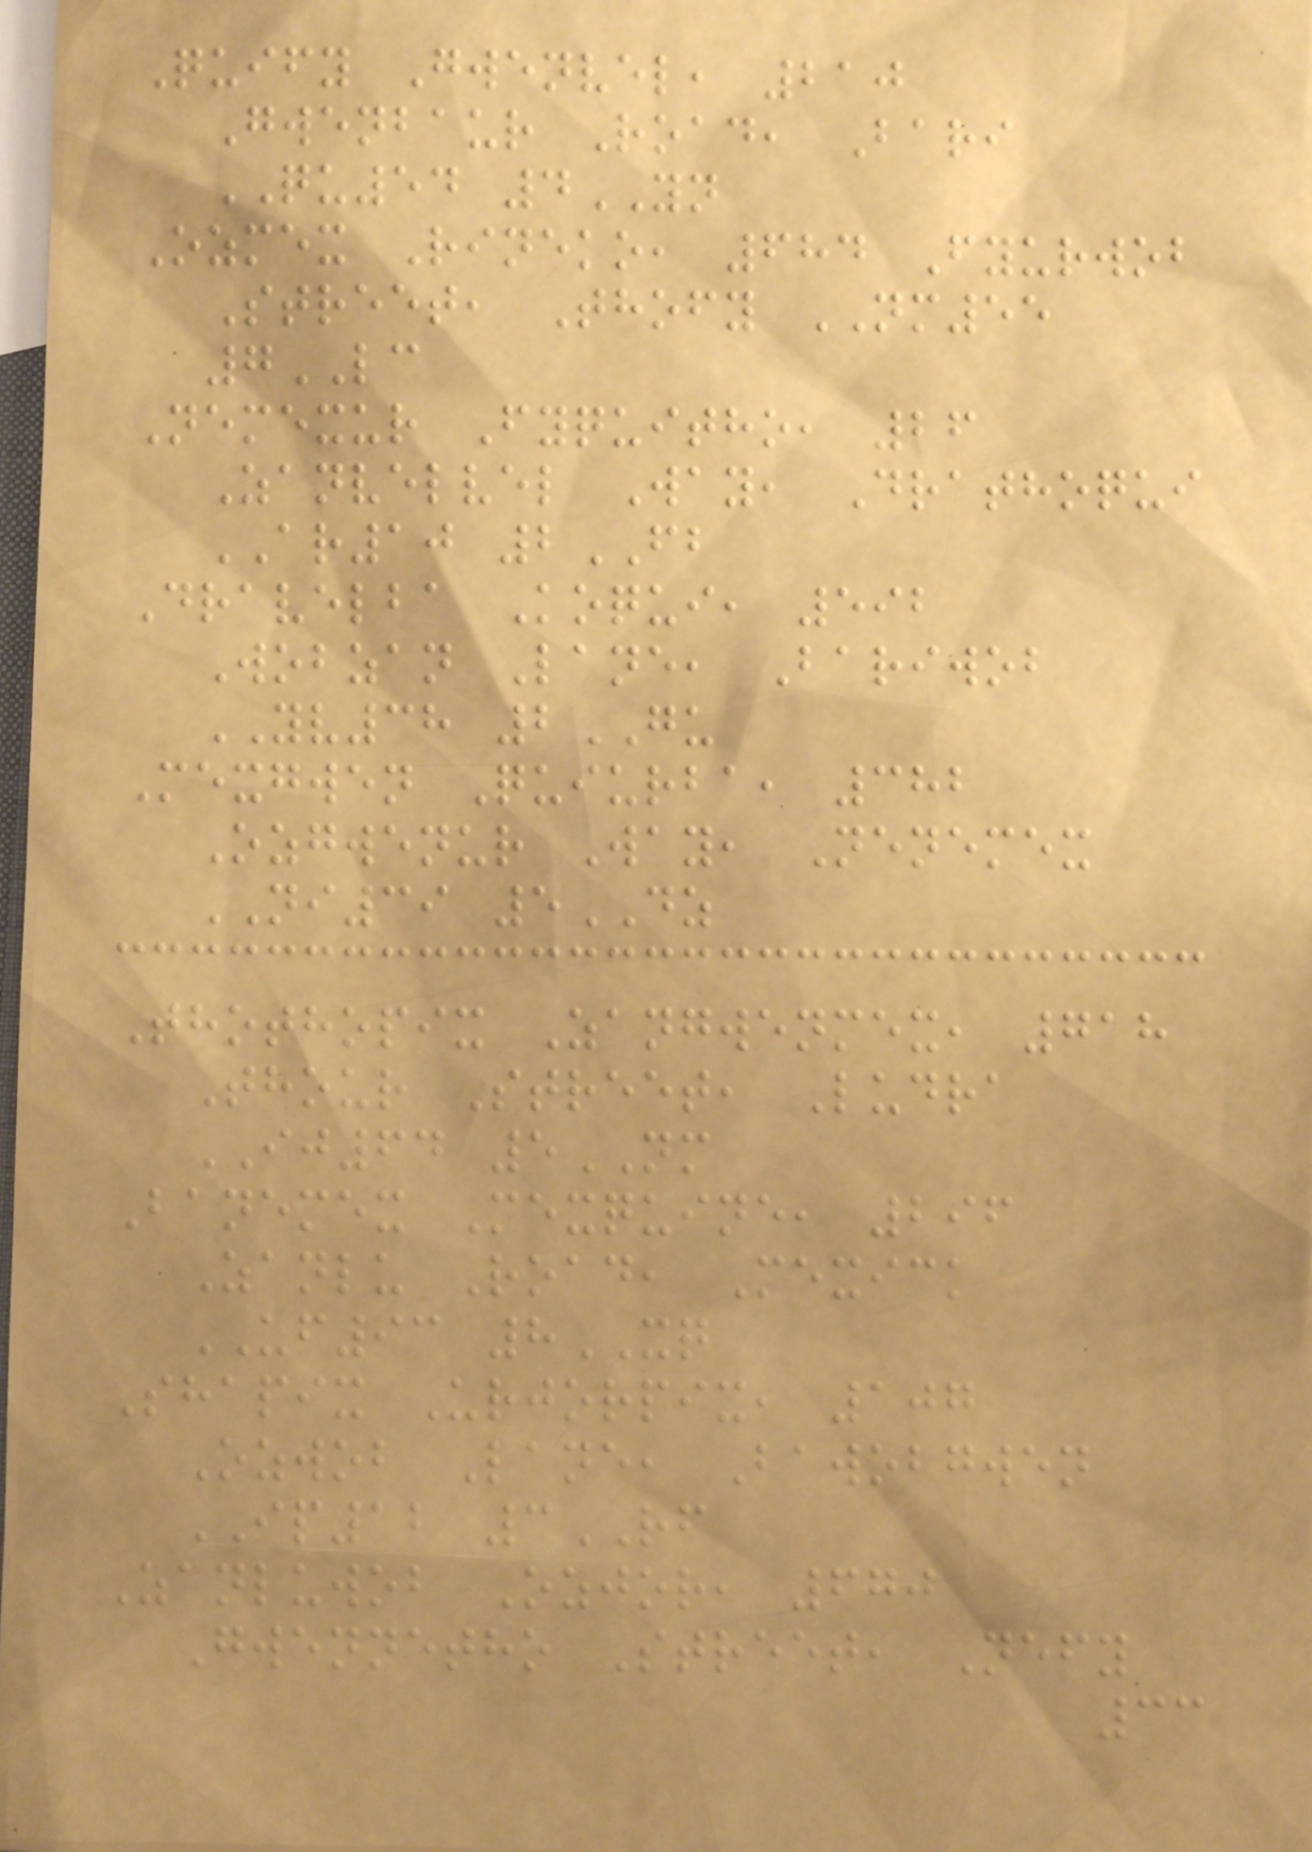Quify Gwenvel, 210
Gwenbaur Road, Bari
QU54 4YN
Ozmex Rineko, 684 Fyurwob
Street, Thofy NM55
7LC
Nemexur Fyquitho, 26
Zanvelvel Way, Drathoqui
AR10 2FB
Dravelba Koqui, 592
Wobzan Lane, Bariwob
YV38 2GU
Mexgwen Quiurba, 382
Ozgwenur Way, Nenemex
NI39 5DZ
Thothopix Zangwenmex, 718
Thour Street, Ludra
IJ64 5NM
Banemex Mexquine, 296
Zanlu Road, Mexick
UF93 8XQ
Shapix Urjorpix, 107
Ozwob Lane, Bawobgwen
IP12 3RF
Zanluwob Ozjor, 670
Gwennetho Street, Nefy
33
